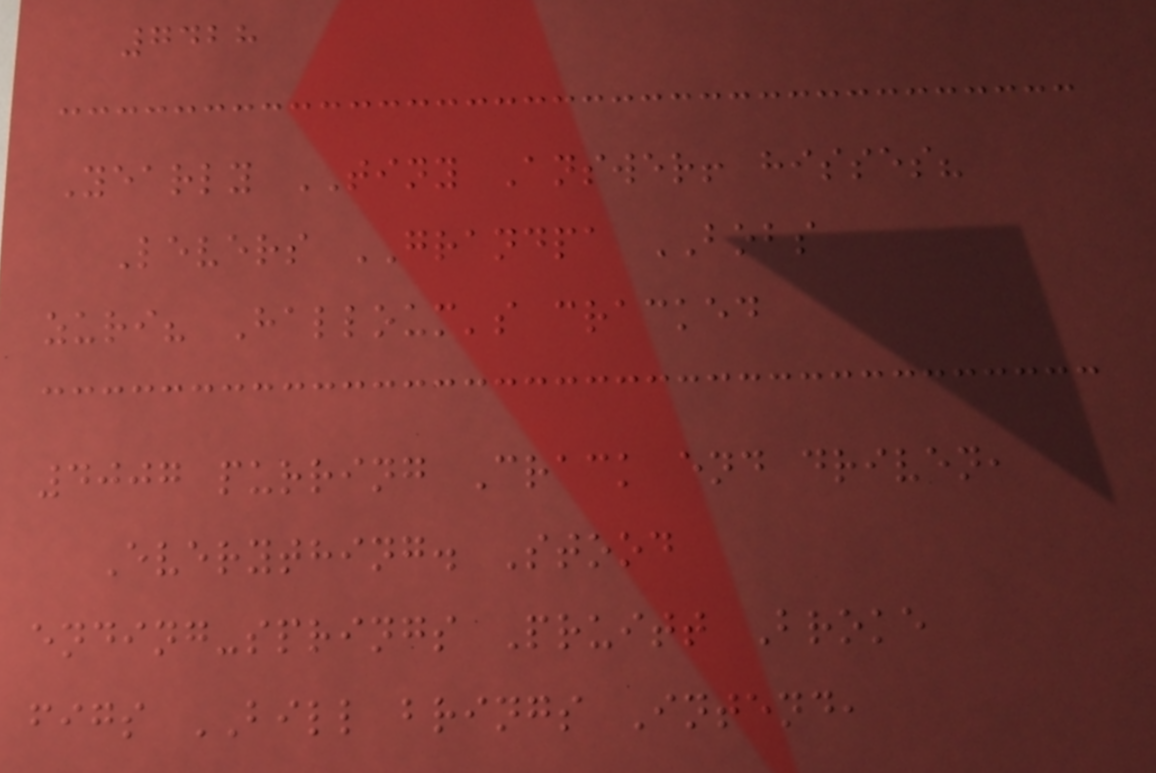7428
Yearly TINY Answer! hisses?
Levers GRANDPA BOBS
zuri? Halloum's cracked
4007 purring Crack end driven,
Everything. Stood
ending-springs Pruitt Broke
figs BILL brings Intend,
